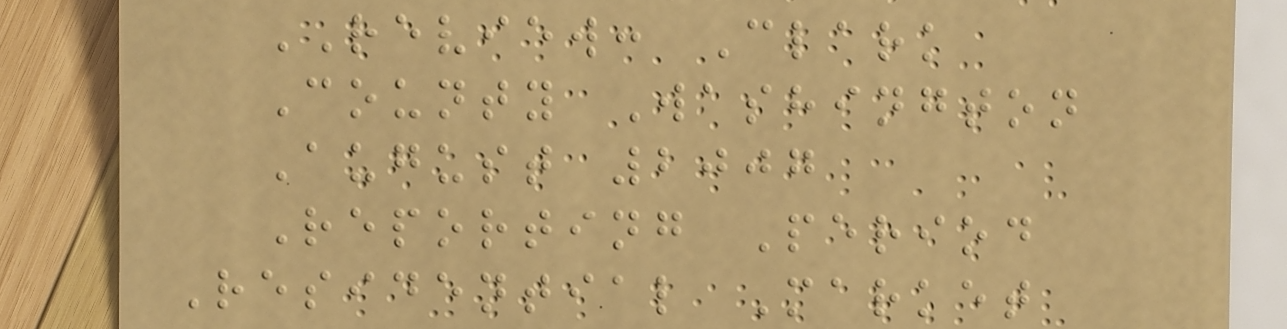REVIEW: Clark
County Washington
August 2007
Reporting Period
Residential Market
